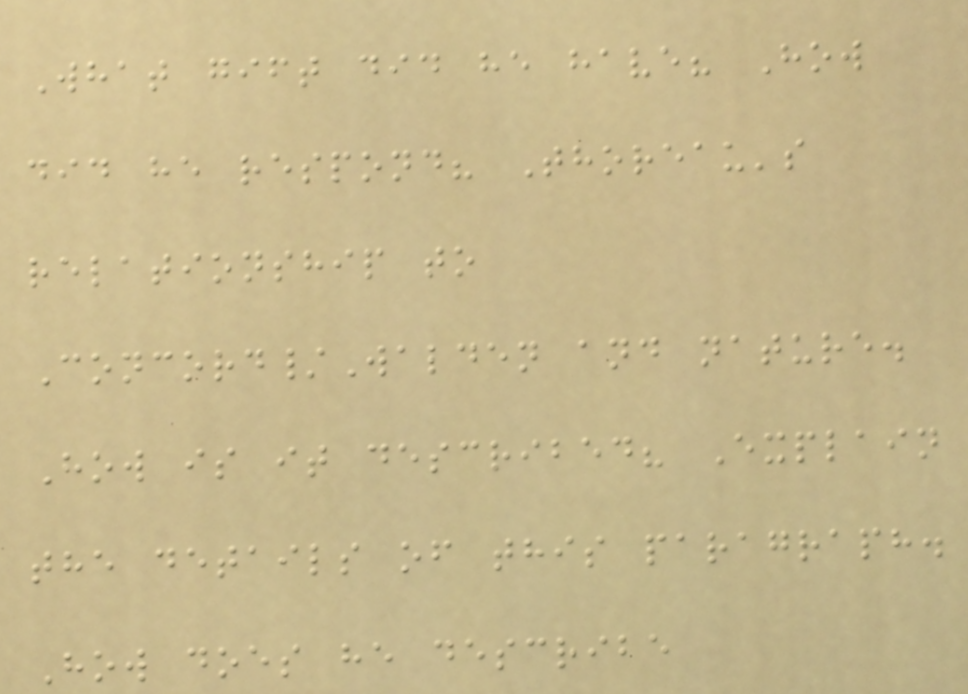What gift did he have? How
did he respond? Thoreau's
relationship to
Concord/Walden and nature.
How is it described? Explain
the details of this paragraph.
How does he describe
